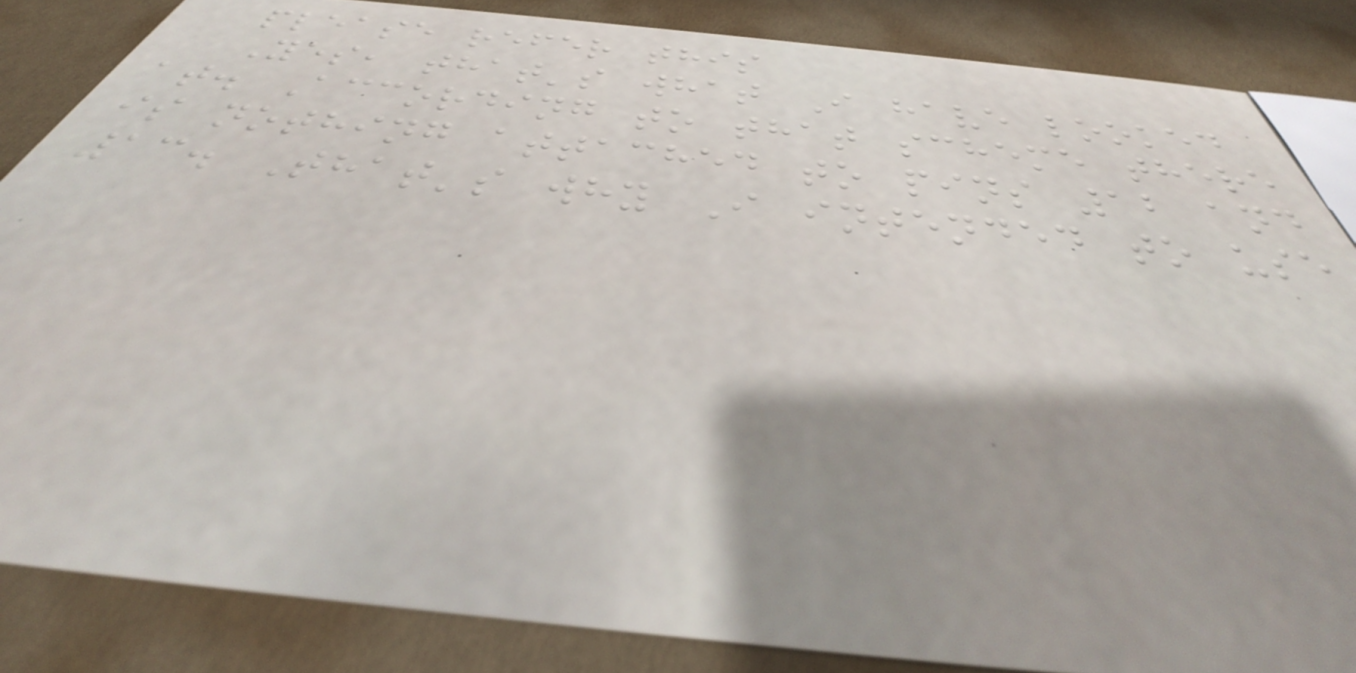please refer this
Yes, that's what I have looked
at. According to that scheme there
is nothing attached to pins 12 and
13. That's why I intended to use
